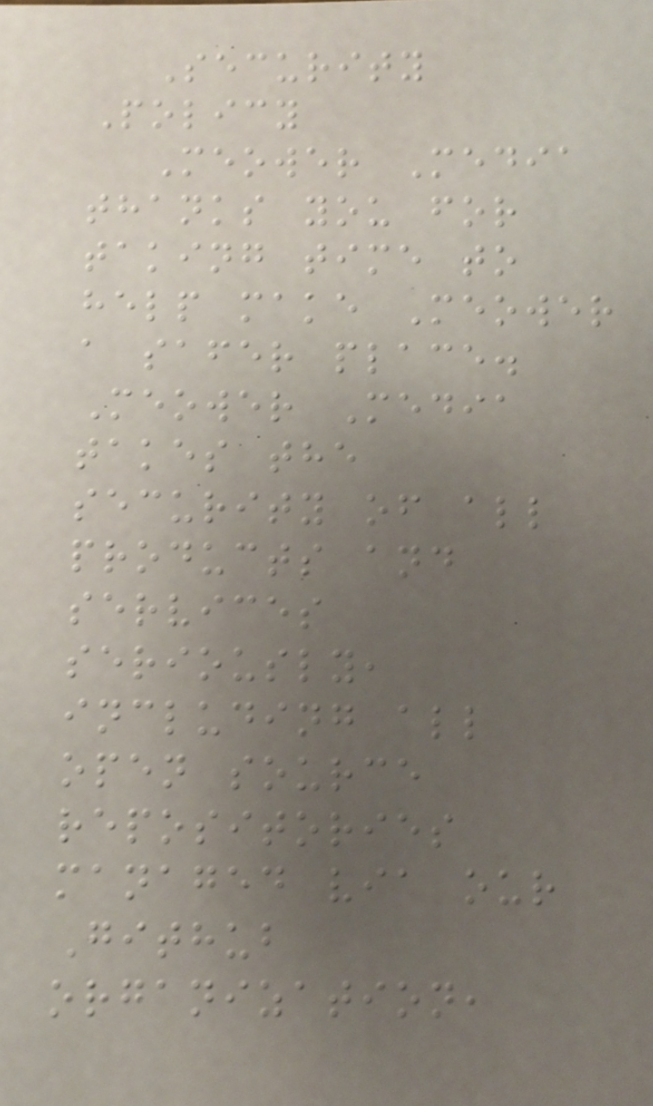Security
Policy
Meower Media
thanks you for
taking time to
help make Meower
a safer place.
Meower Media
takes the
security of all
products and
services
seriously,
including all
open source
repositories
managed via our
Github
organization,
